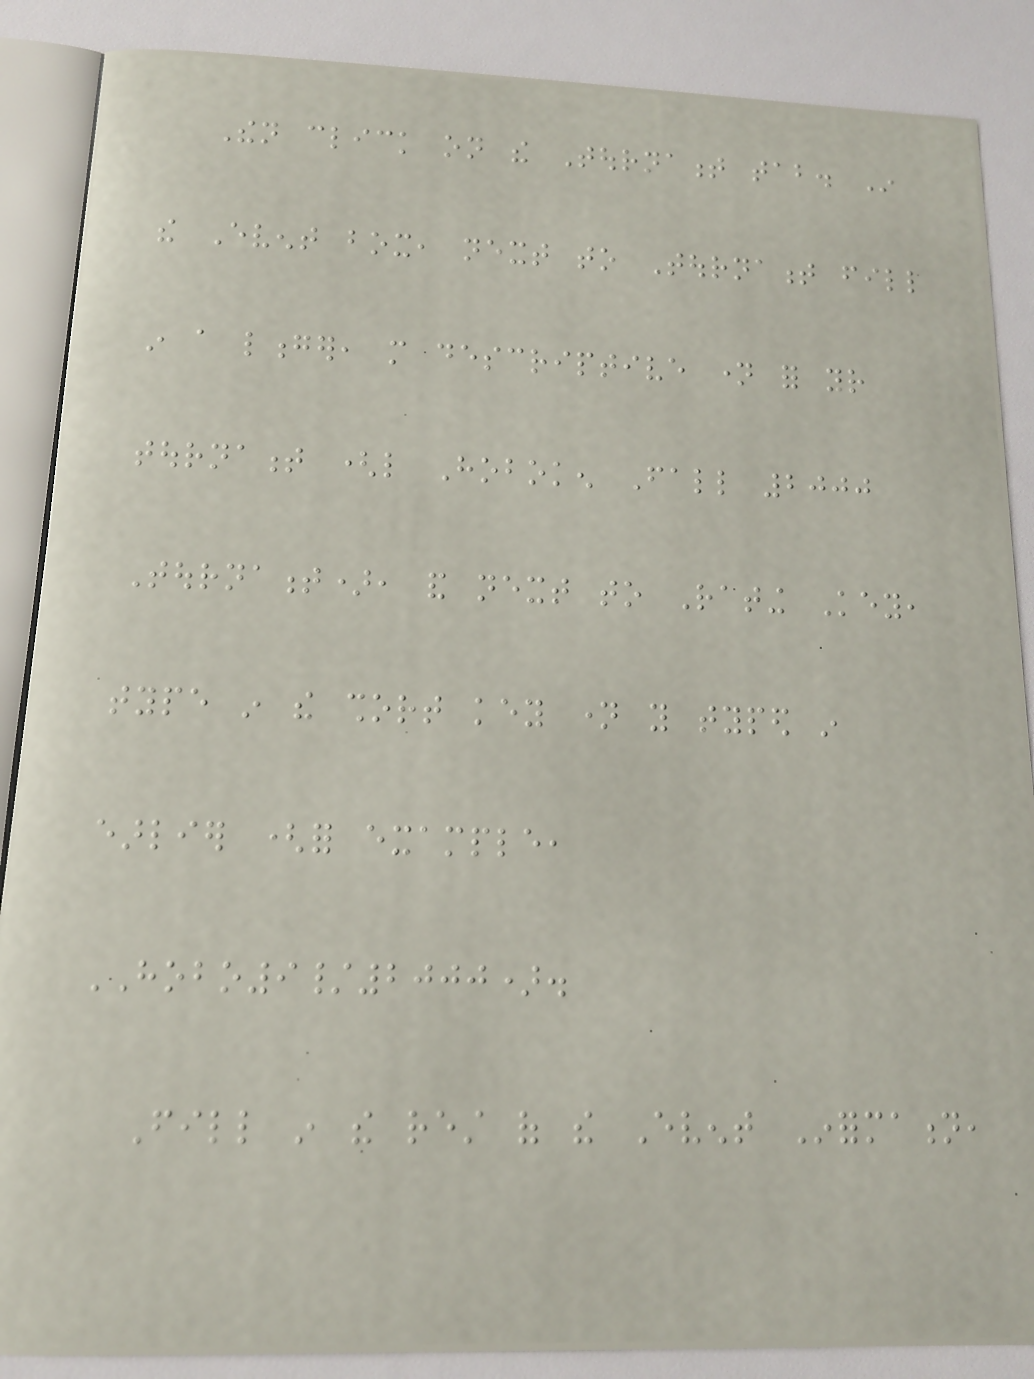Then click on the Tournament tab. In
the Event box, next to Tournament fill
in a longer, more descriptive name for your
tournament (like Hoboken Fall 2000
Tournament), and next to Rating Key,
type in the short key name you typed in
earlier (for example,
HOBO9/2000).
Fill in the rest of the Event Information,
